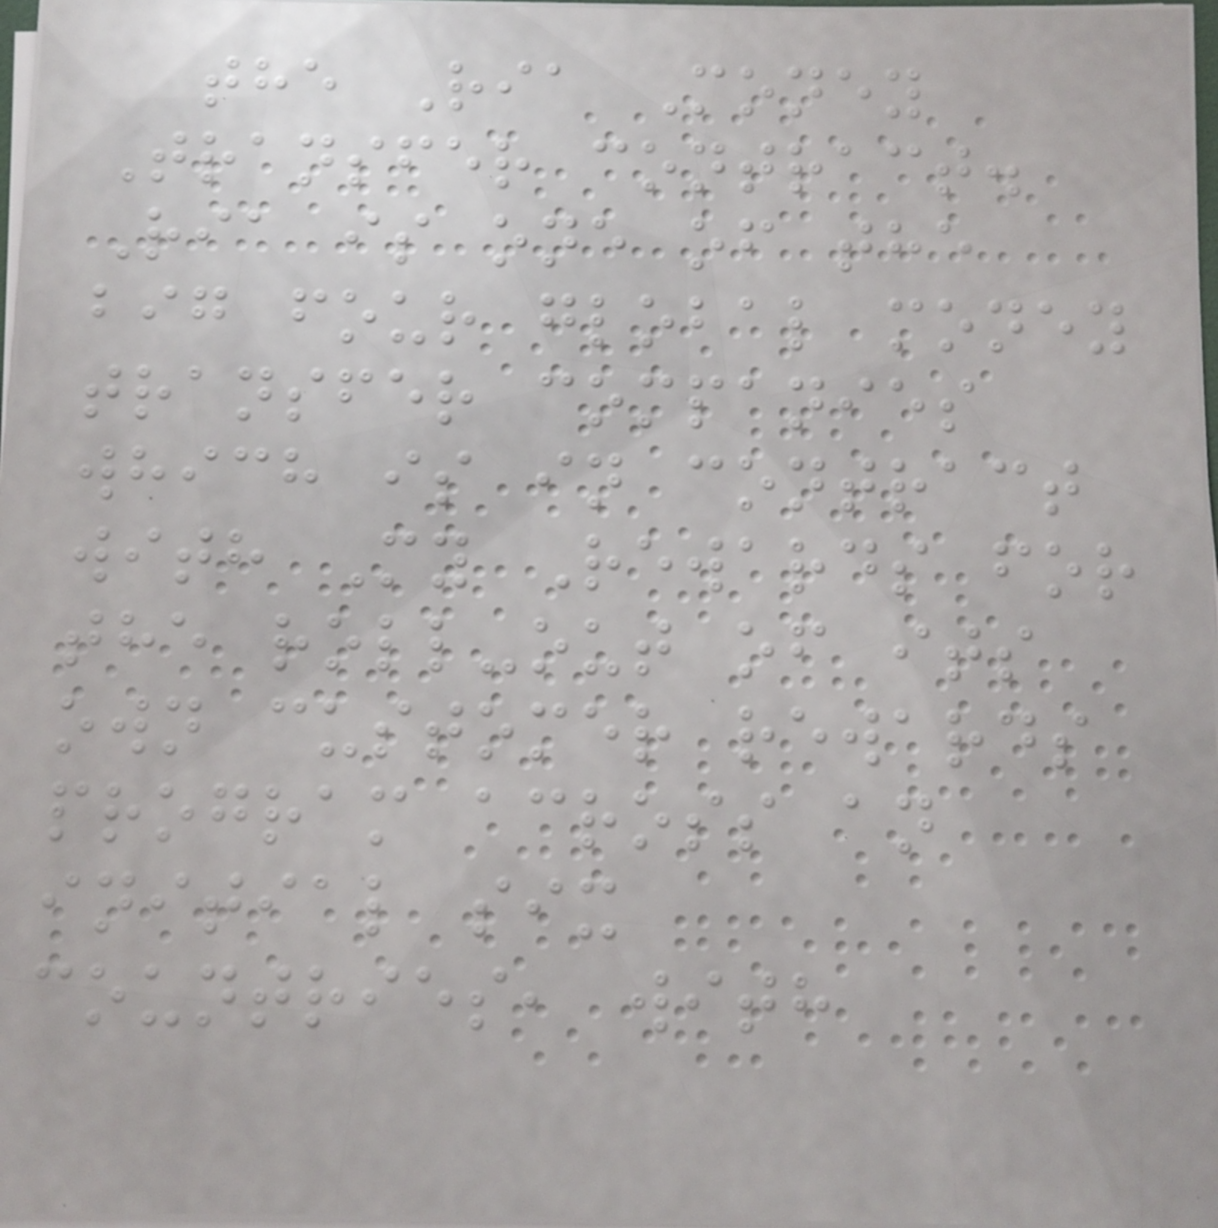the Ria Money
Transfer contract.
Ria is one of the
big four global money
transfer companies
which is in contract
with My Rewards for
the roll-out of its
own customer rewards
program across an
initial six
countries, with
